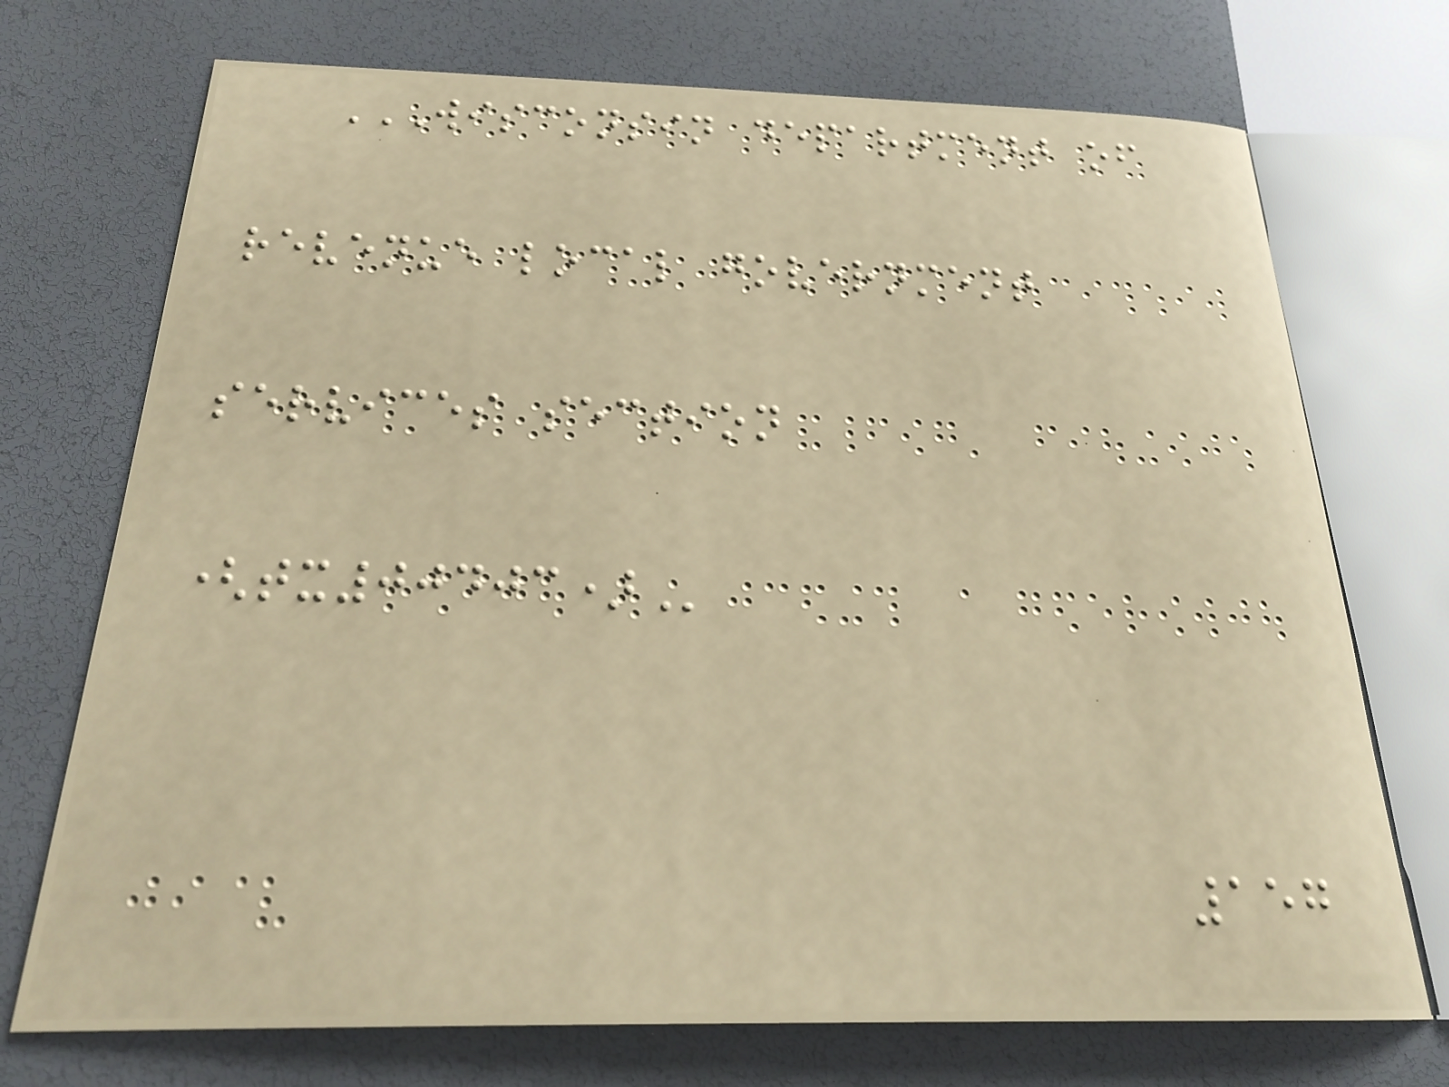WISCONSIN DEPARTMENT OF
REVENUE LOCAL GOVERNMENT
SERVICES SECTION
(TX00403)
157
